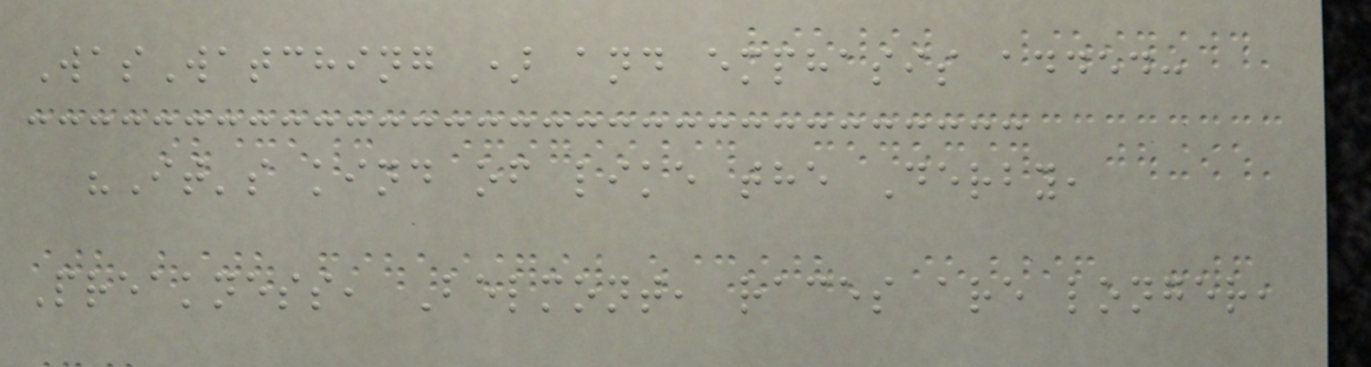WasWatching ) and emphasis added:
"It's kind of like the Derby,
Preakness, Belmont, races are longer,
